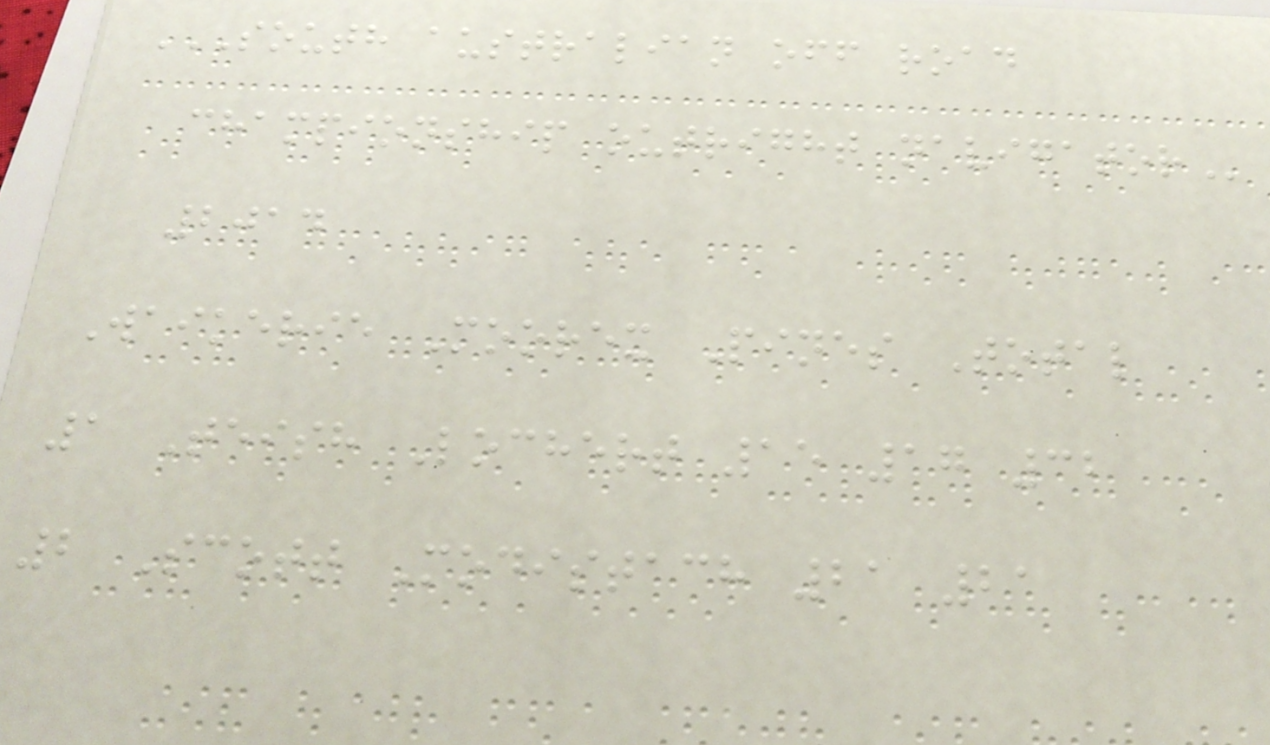SOUTH AUSTRALIAN OFF ROAD
CHAMPIONSHIP OUTRIGHT NAVIGATOR
2014
Waikerie Moorex Pines Total
1 Teish Lochert 15 17 32
2 Scott Modistach 21 21
